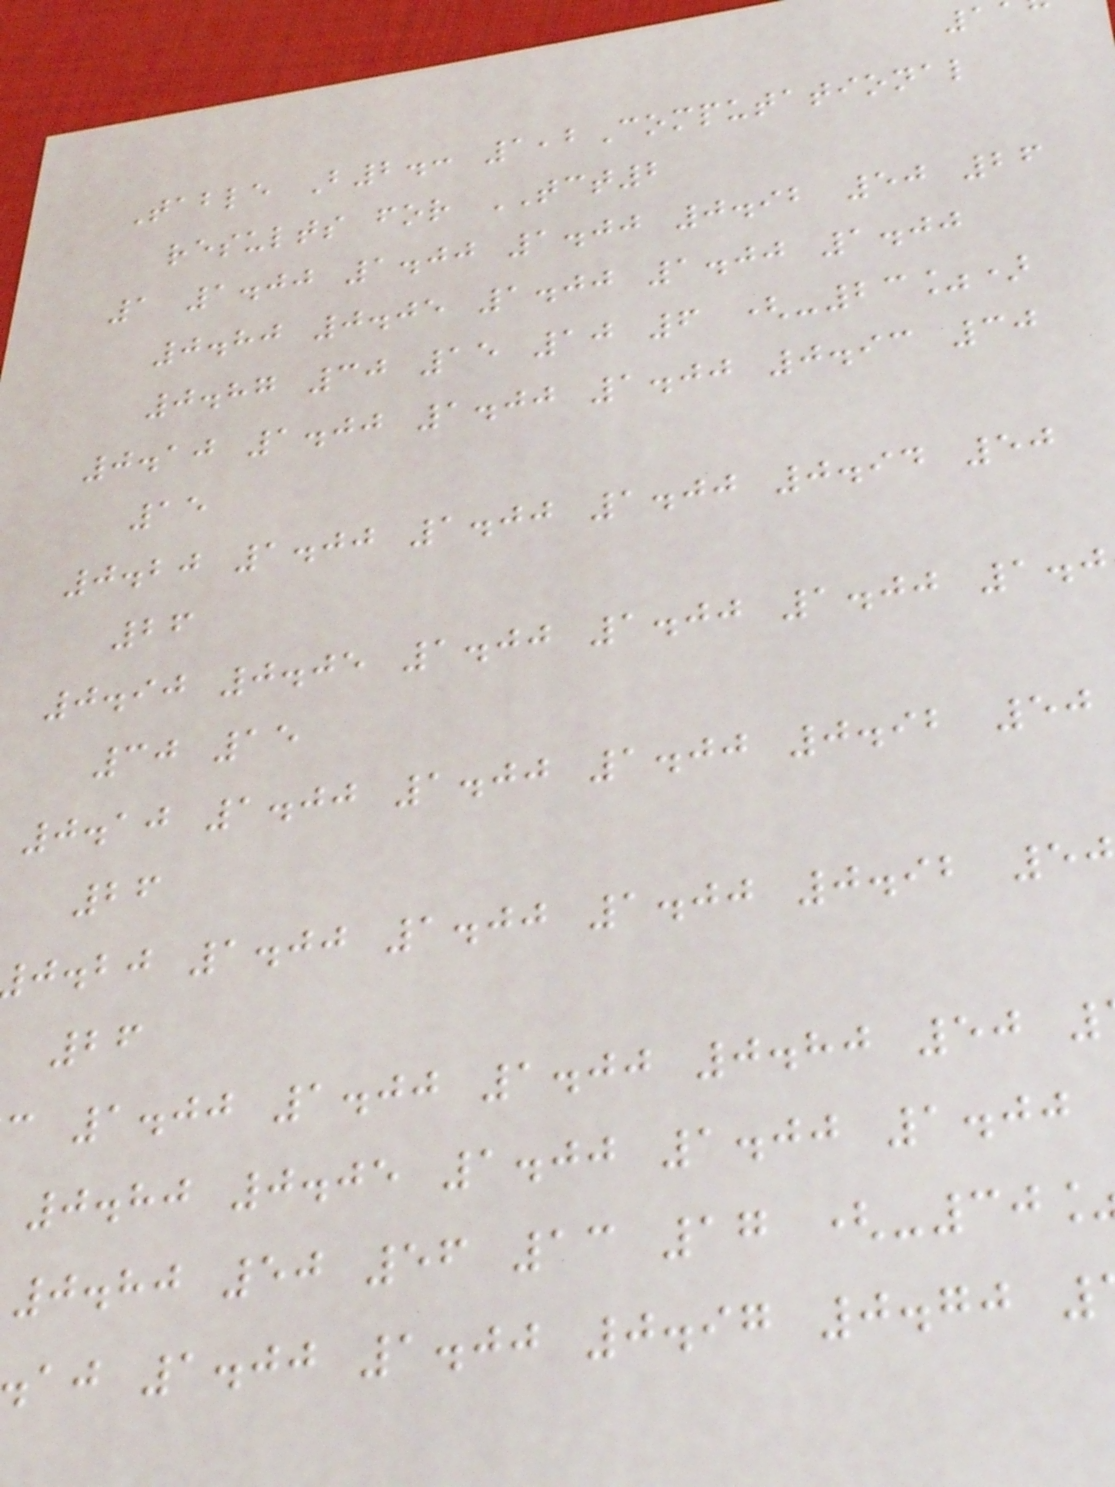Table B2.: 1,2Computational
results for TCT2
1 1.00 1.00 1.00 0.92 50 26
0.80 0.05 1.00 1.00 1.00
0.87 30 15 10 6 (-23%)
0.10 1.00 1.00 1.00 0.93 30
15
0.20 1.00 1.00 1.00 0.94 50
26
0.90 0.05 1.00 1.00 1.00 1.0
30 15
0.10 1.00 1.00 1.00 0.92 50
26
j.bj 1.00 1.00 1.00 0.92 50
26
c 1.00 1.00 1.00 0.80 50
0.80 0.05 1.00 1.00 1.00
0.80 50 56 13 17 (-30
aj 1.00 1.00 0.97 0.70
